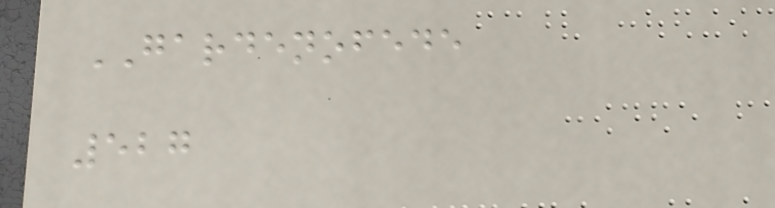GARDENOFEDE
527
